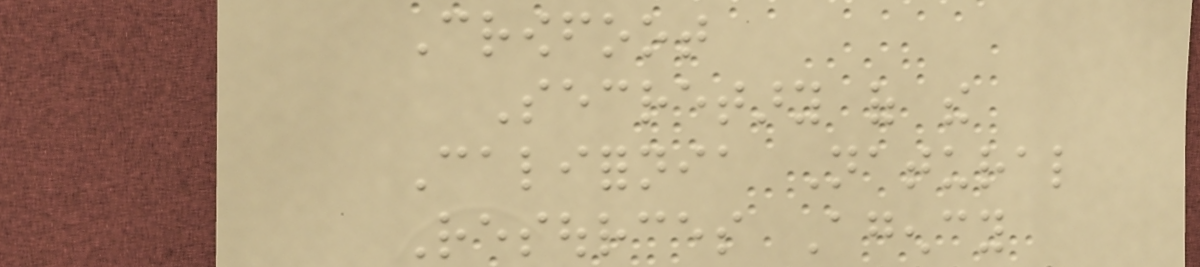Crowfoot
Secretary of the
California Natural
Resources Agency
